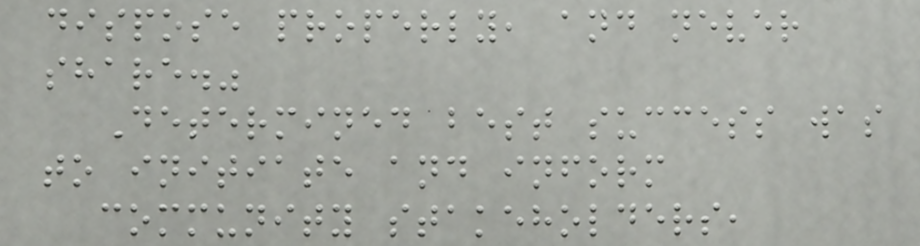dispose properly, and never
share."
Determined best success was
to initiate and inform
community stakeholders,
